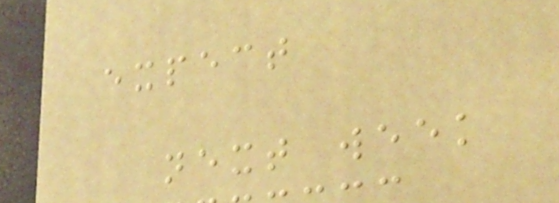expect
next week
